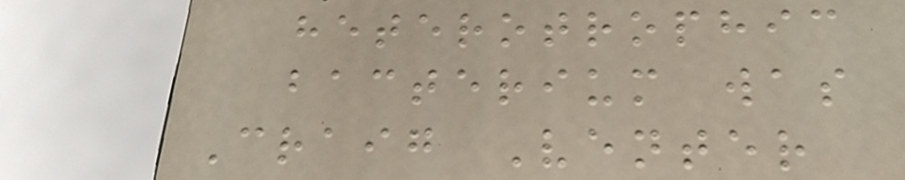heterotrophic
bacterium was
Craig Venter
